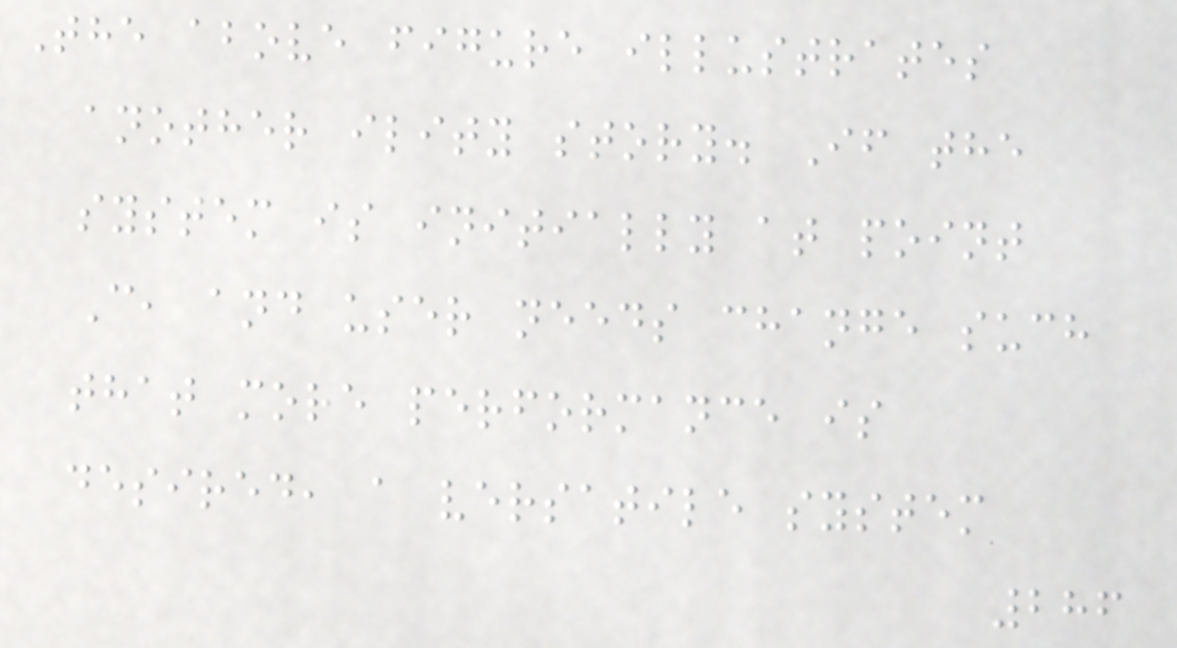The above figure illustrates
another ility story. If the
system is initially at point
C, and user needs change such
that more performance is
desired, a versatile system
286
